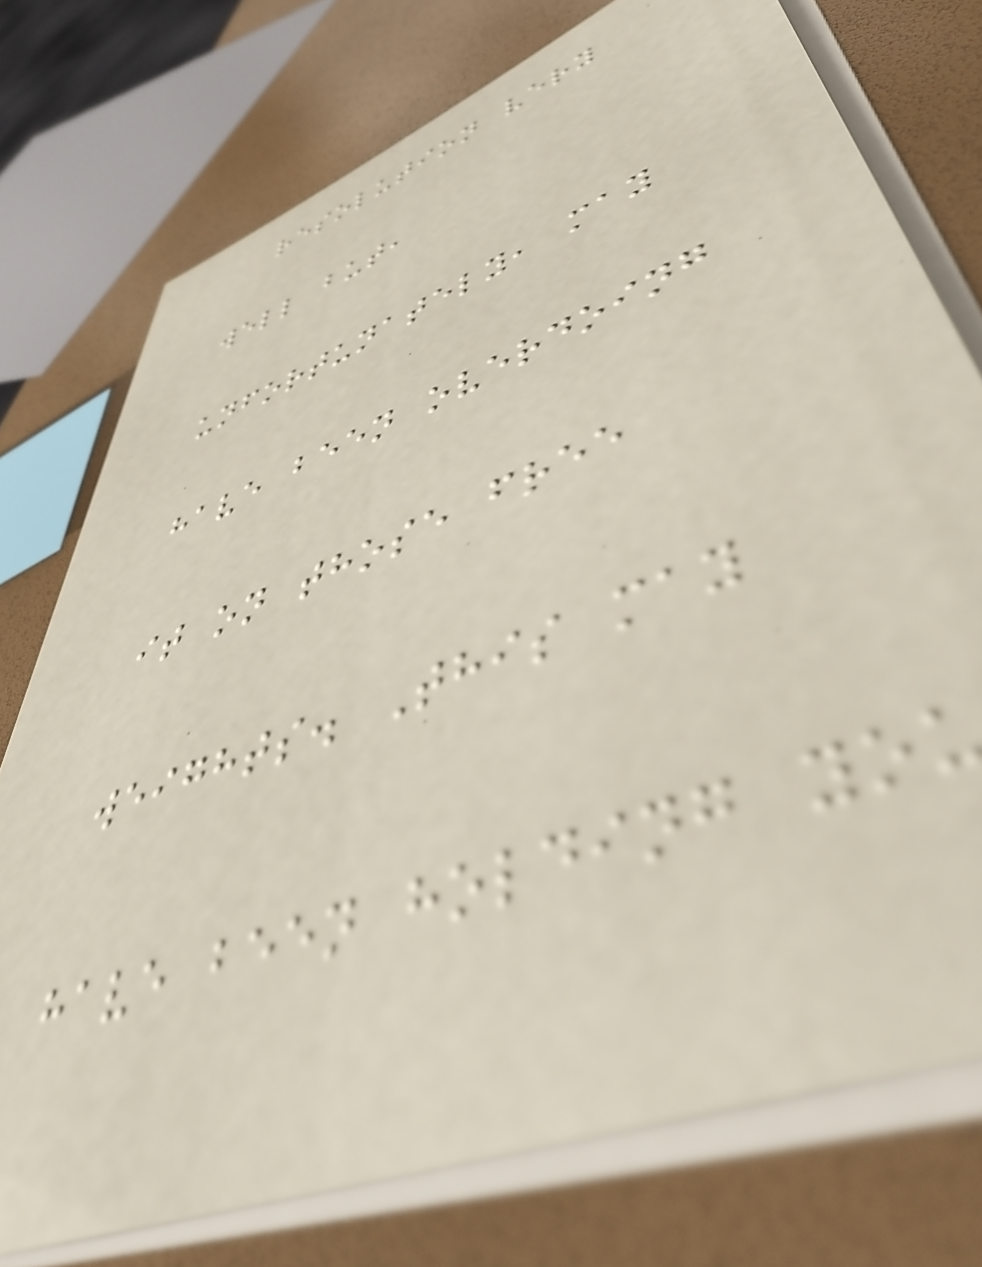resolution very
well but,
unfortunately, may
have been overdoing
it on those free
weights. This may
have been holding you
